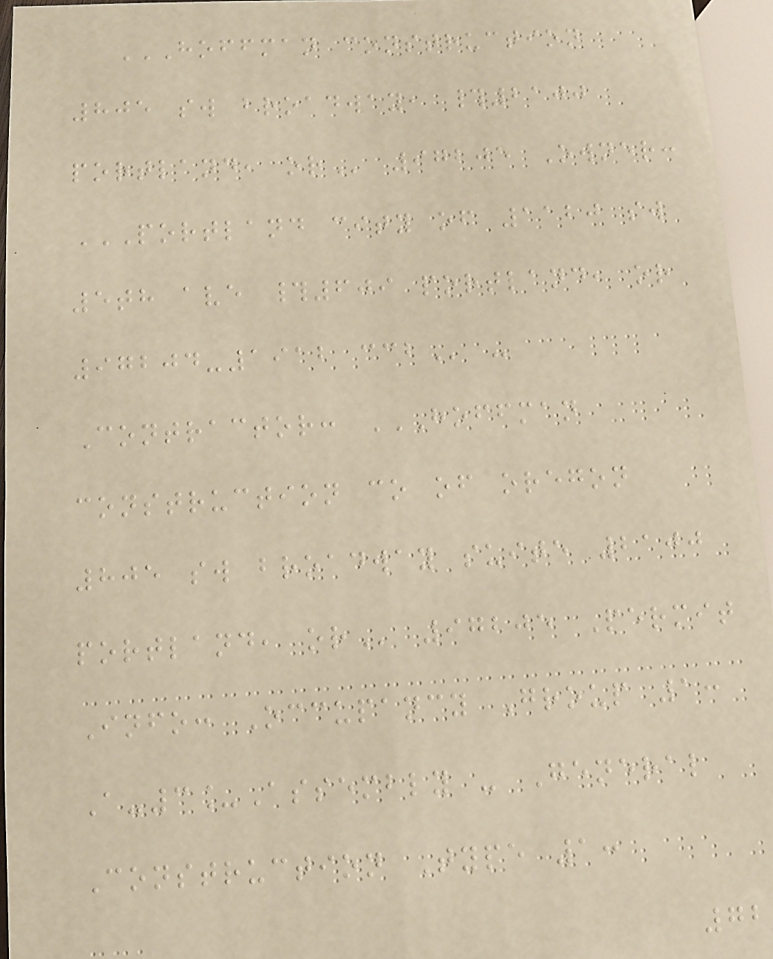HOFFMAN CONSTRUCTION
805 SW BROADWAY, #2100
PORTLAND, OR 97205 Owner:
PORTLAND CITY OF 1120 SW
5TH AVE #609 PORTLAND, OR
97204-1912 CCB -
Contractor: HOFFMAN
CONSTRUCTION CO OF OREGON
805 SW BROADWAY SUITE 2100
PORTLAND, OR 97205 Permit
Info: Occupancy Group 1:
A-3_Assembly - General
Construction Type 1:
72
